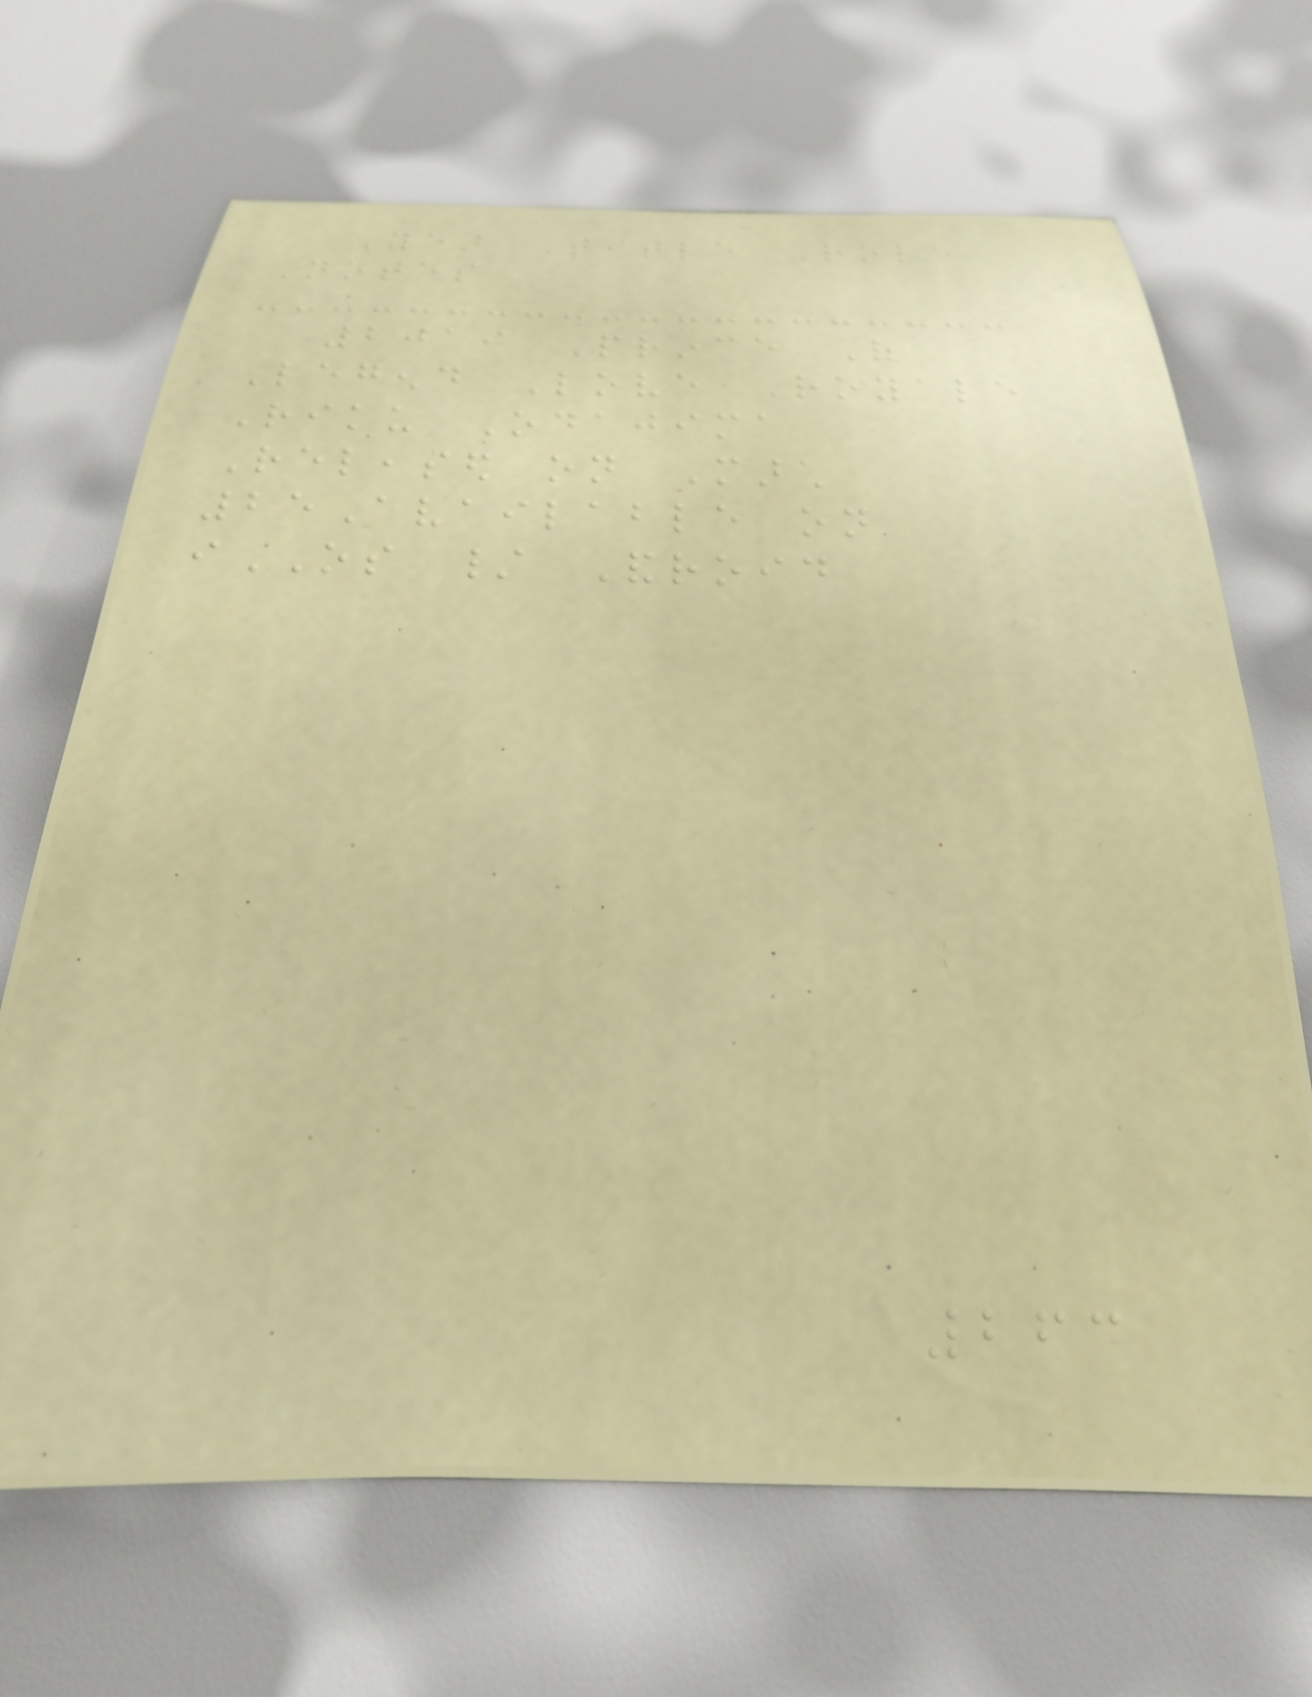Year Title Role
Notes
2019 Prince Of
Legend Love Royale
Riku Odajima
Released on March
25Available on
iOS / Android
263
